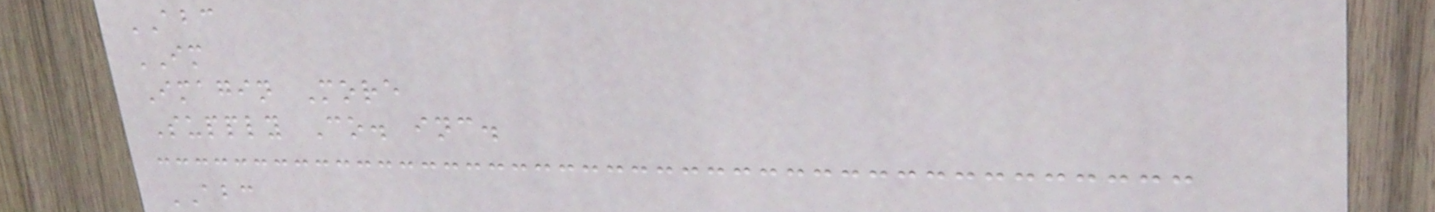ABC
IM
Imagin More
Supply Co. inc.
ABC
